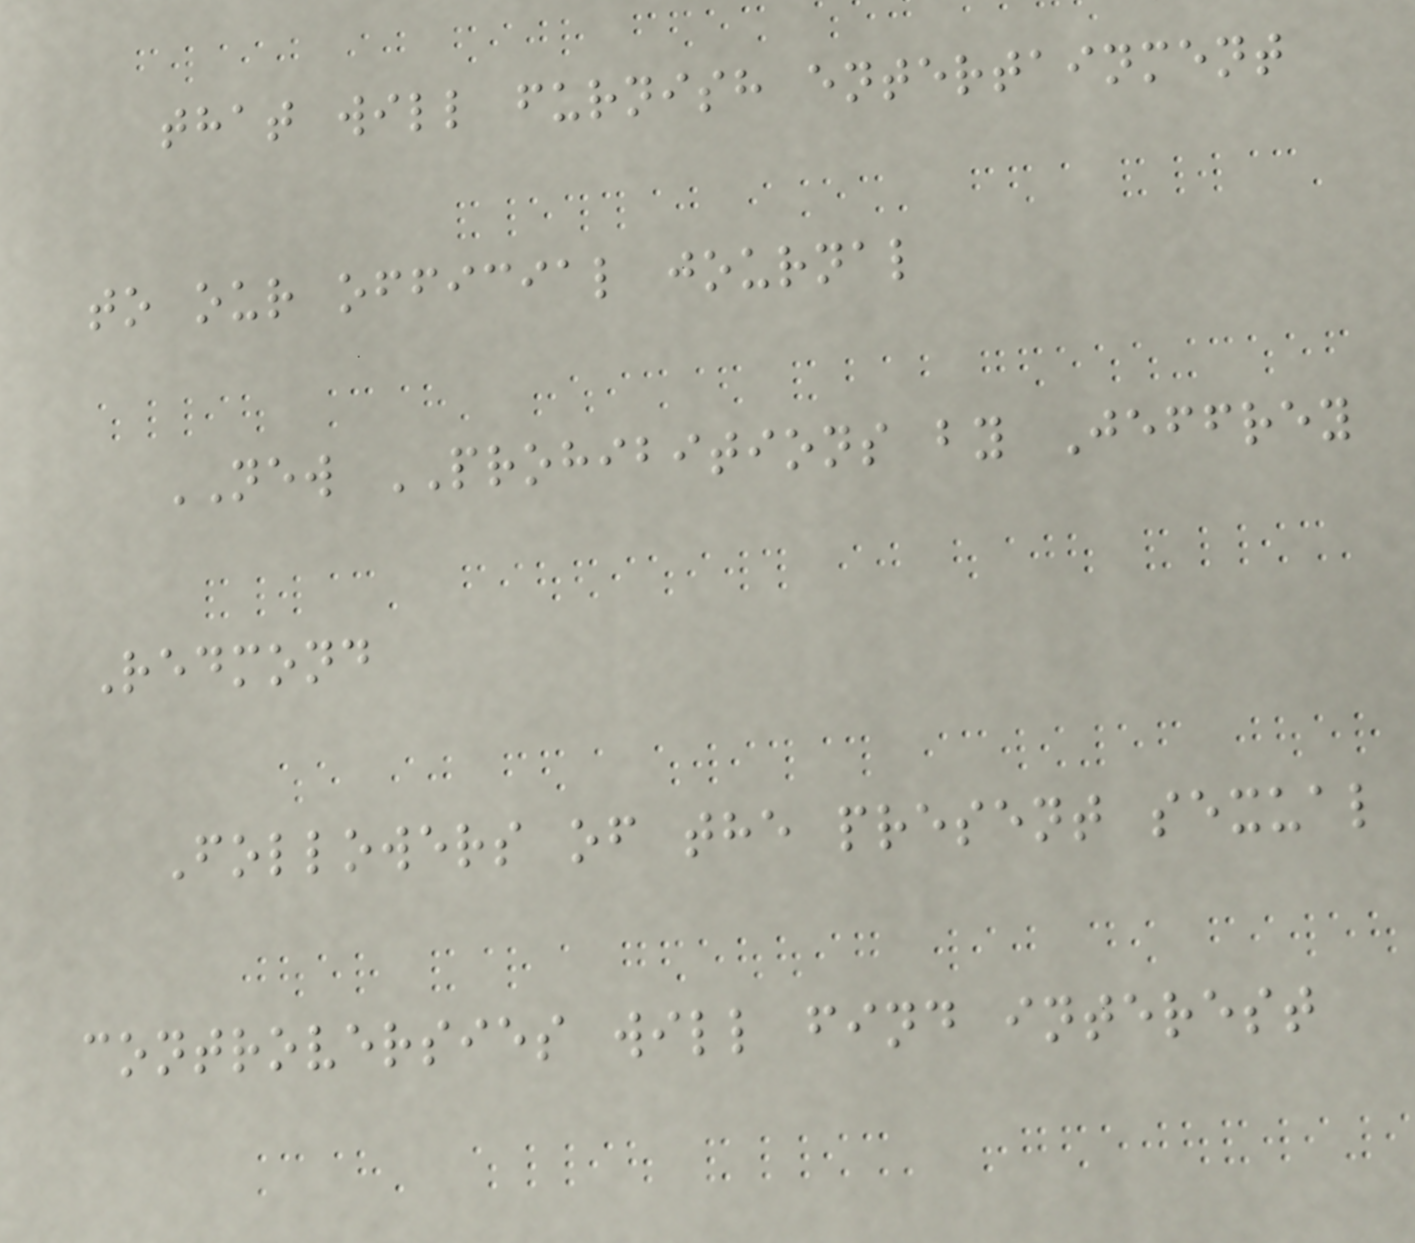that will furnish entertainment
to our official journal
NEW PROHIBITIONS by Jeffrey
Redmond
Followers of the present sexual
controversies will find interest
